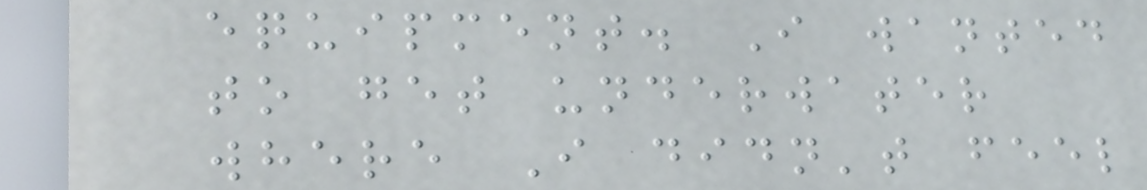equipment. I wanted
to get underwater
where I didn't feel
